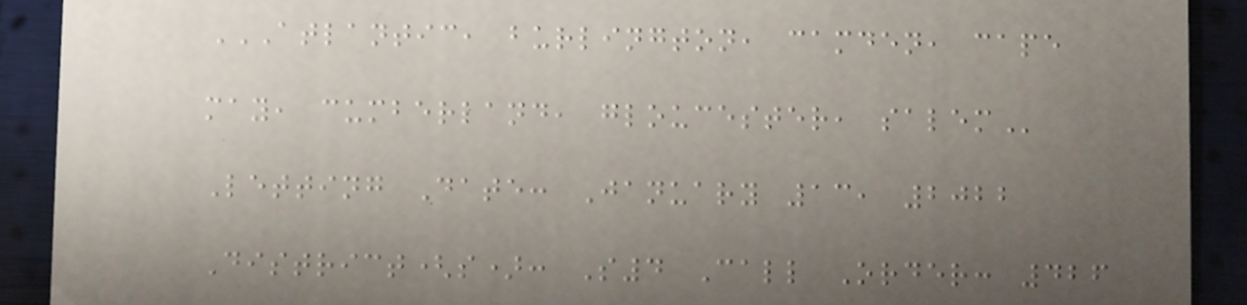ATLANTIC, BURLINGTON, CAMDEN, CAPE
MAY, CUMBERLAND, GLOUCESTER, SALEM
Letting Date: January 13, 2022
District(s): S4 Call Order: 426
